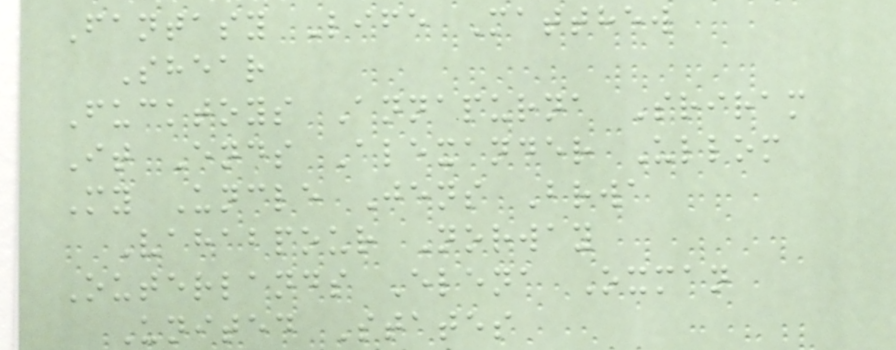Fantasy Life Matthew
Shear
Fucktoys Annapurna Sriram
It Ends Alexander Ullom
My Uncle Jens Brwa
Vahabpour Norway
Outerlands Elena Oxman
United States
